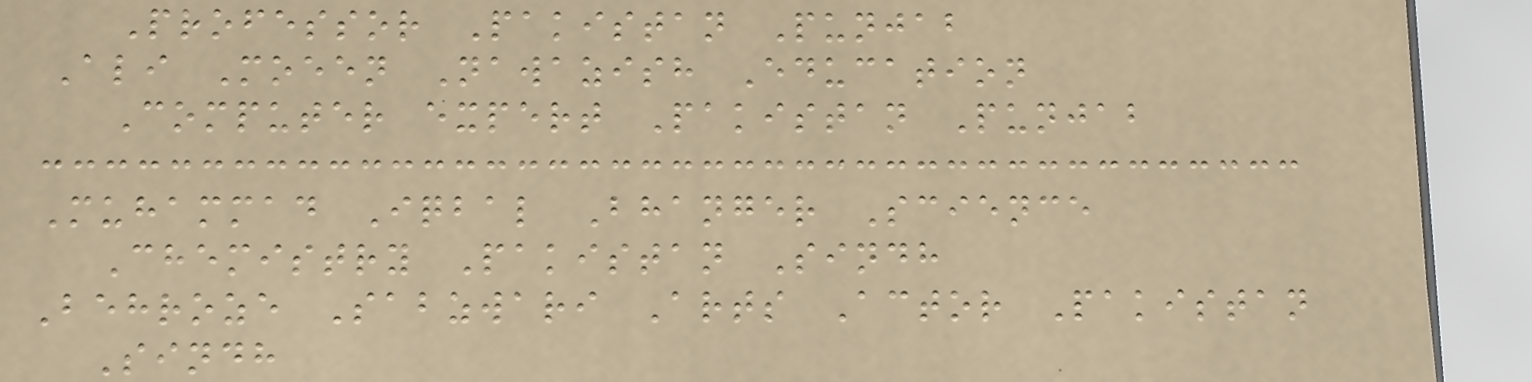Professor Pakistan Punjab
Ali Moeen Nawazish Education
Computer expert Pakistan Punjab
Muhammad Iqbal Bhanger Science
Chemistry Pakistan Sindh
Behroze Sabzwari Arts Actor Pakistan
Sindh
